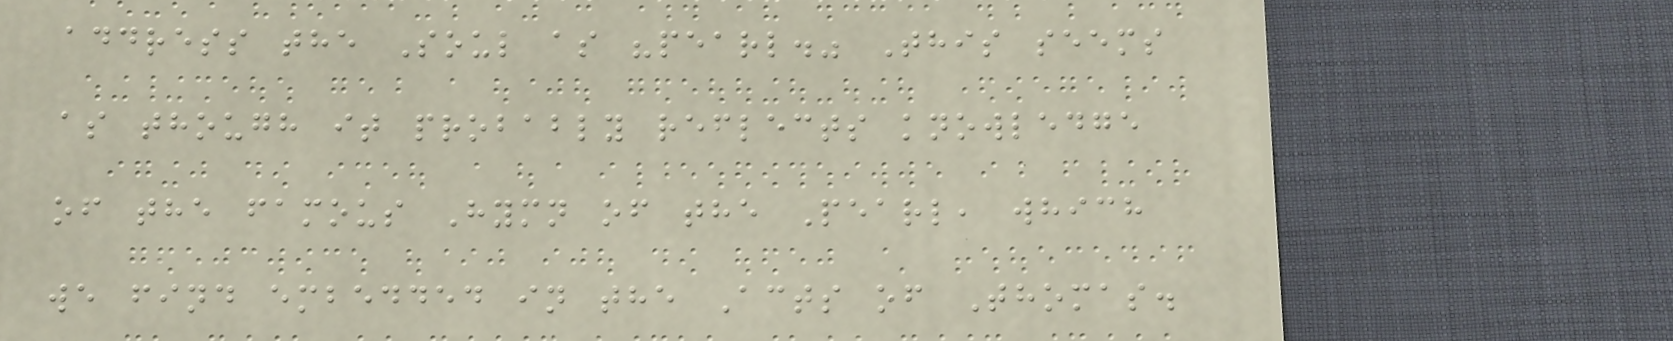address the Soul as "pearl." This seems
as though it probably reflects knowledge
of the famous Hymn of the Pearl, which
we find embedded in the Acts of Thomas.
